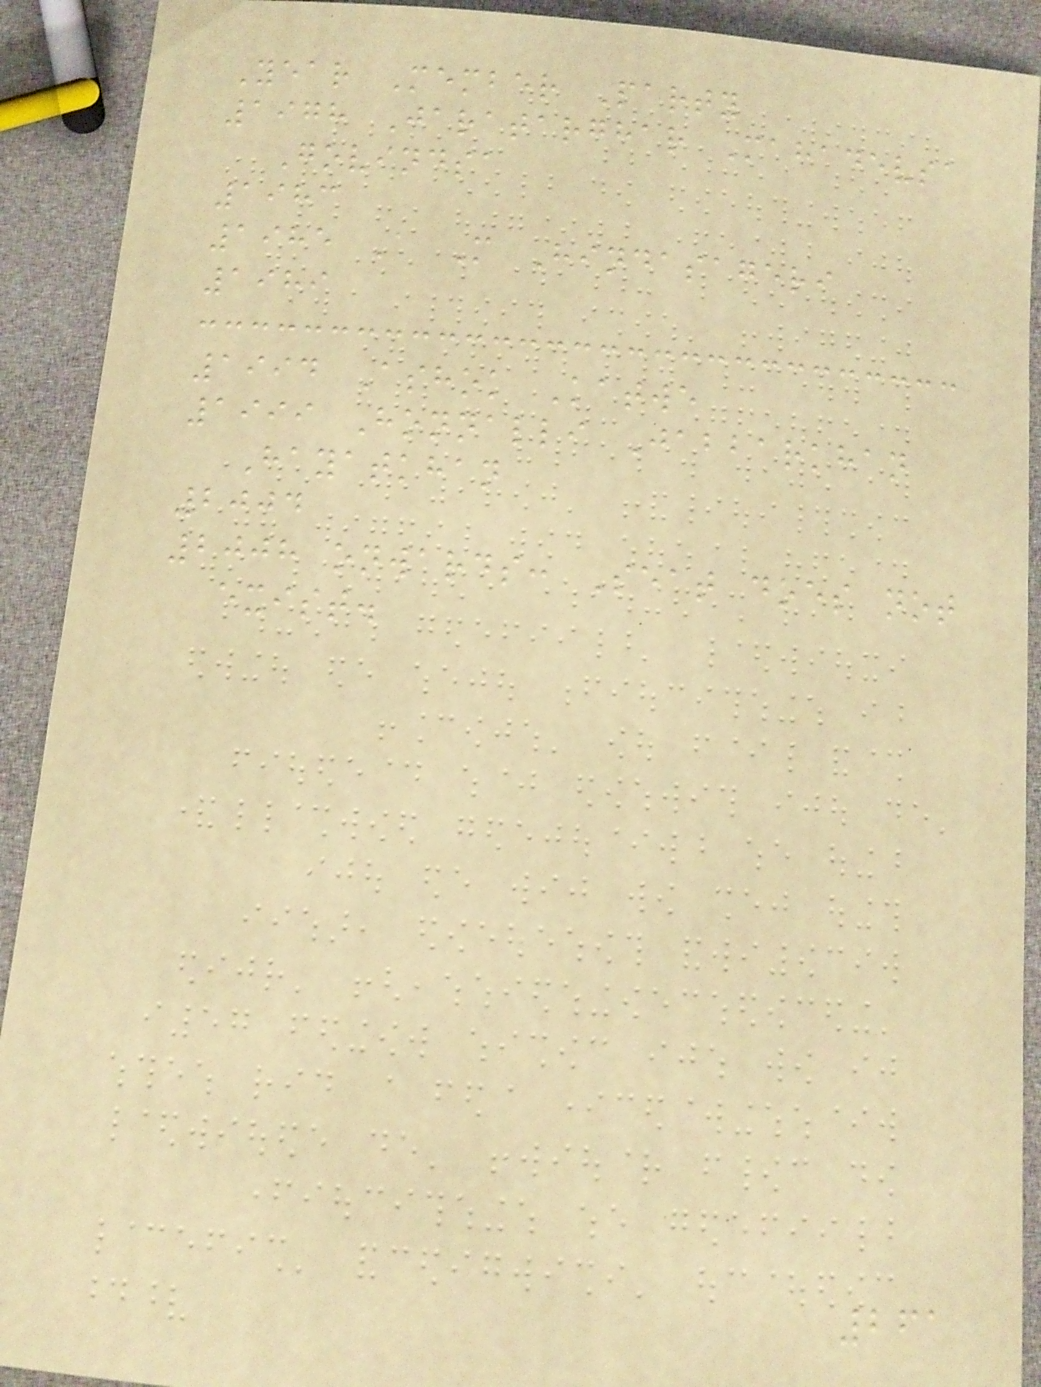Year Member Party
1978 Jaratarghar Mahadevsa
Govindsa
1983
1985 A M Hindasageri
1989
1994 Ashok Katwe
1999 Honnalli Jabbarkhan
Hayatkhan
2004
2008 onwards: Seat does not
exist.
261
